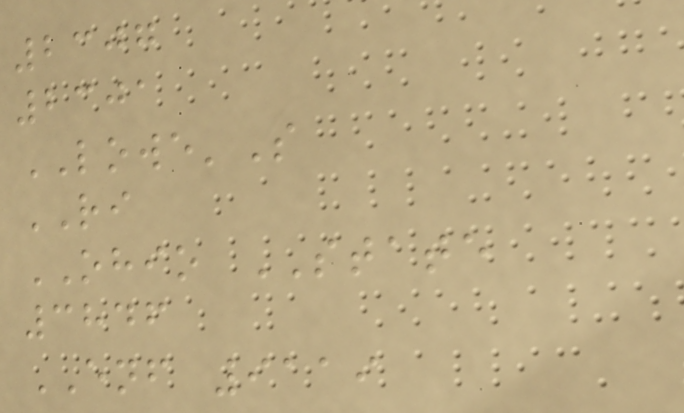2307
2301
LOWE'S
RI
OHIO STATE
3846
ENF 9119
